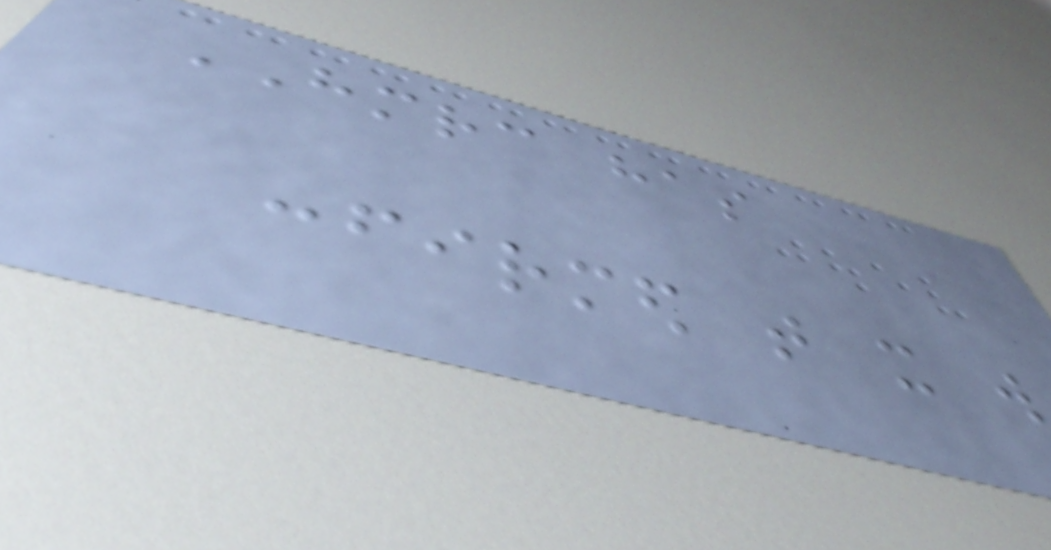HMRC has
confirmed that it will
